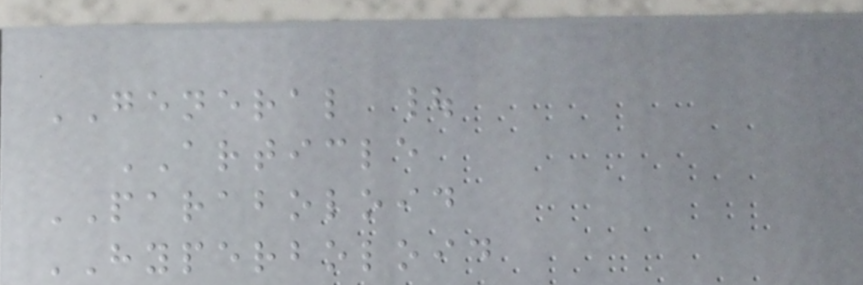GENERAL |
ARTICLE
PARABOLOID
HYPERBOLOID
